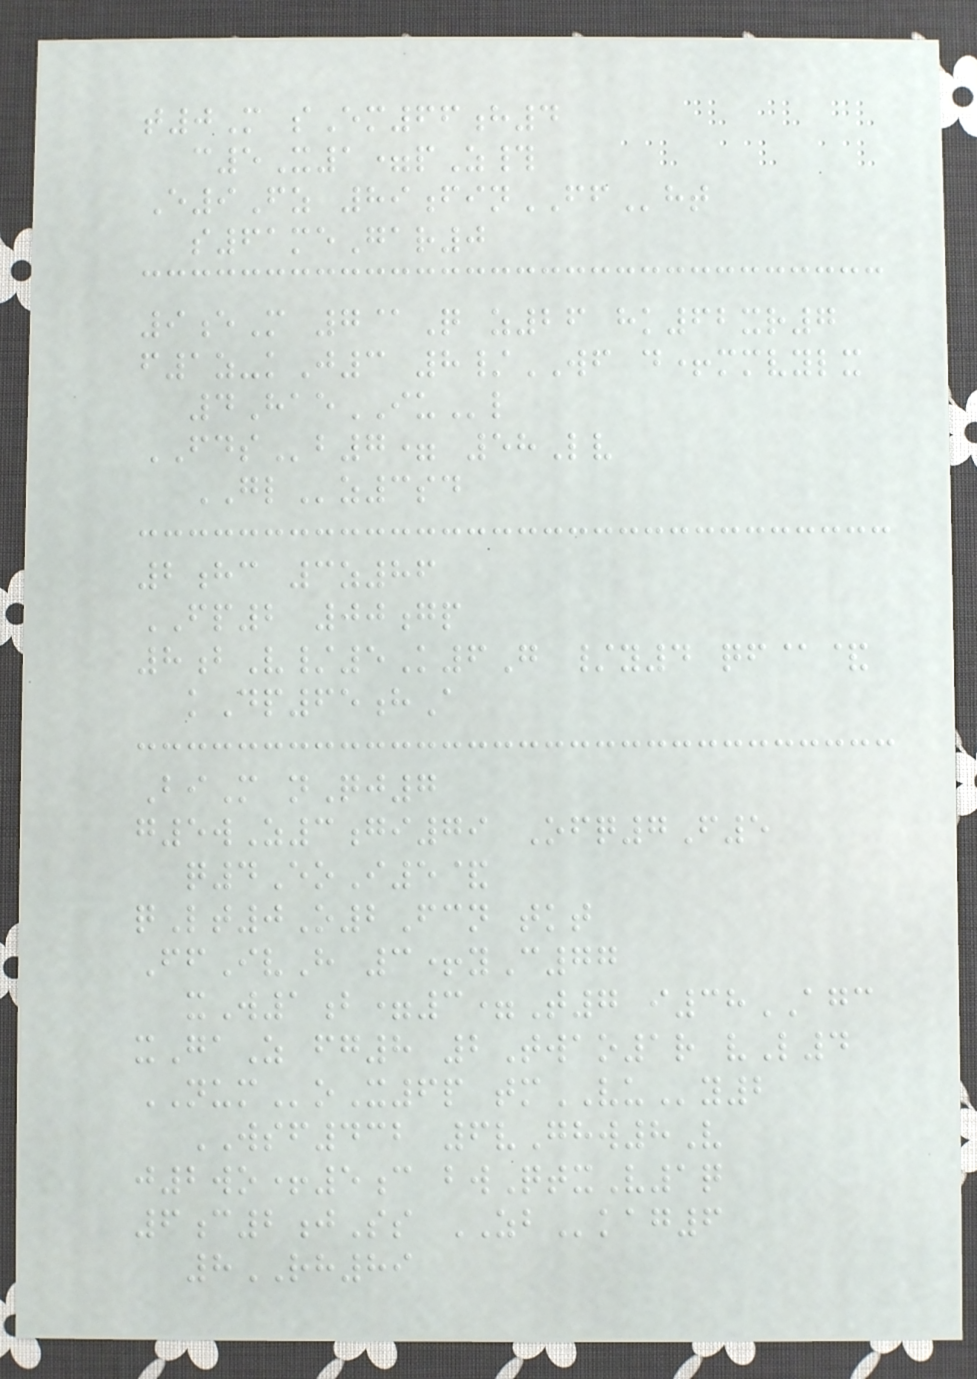t0M sEm66h4
c5X1=pZ#
E9Fz 89finFFht
s61meGar0
9eM 7@Q z26 hk62xr7
f1z-kJ3 8/WF d+mmvylx
4HaeIUl
FDSb7= 58Lv
GLz3sd
2hc 3z86
FP2 00gp
8bV/5K6G /y4 qf@&
kDp65hA
BiM nQj7
g5wZ3gi79 Ofq7F5
q4EoI5&
qLt0O2Fcn tkt
FfIvH 3+yC77
xW1b=3=T7 i38AGC
xGaZ fg8 2Twao1r vL4
NUMoX6p tmVUy2
WSF432 6vGhw8V
j2wo+5c bwQtxV1q
6c2jSs ZBkag6
8RH89
